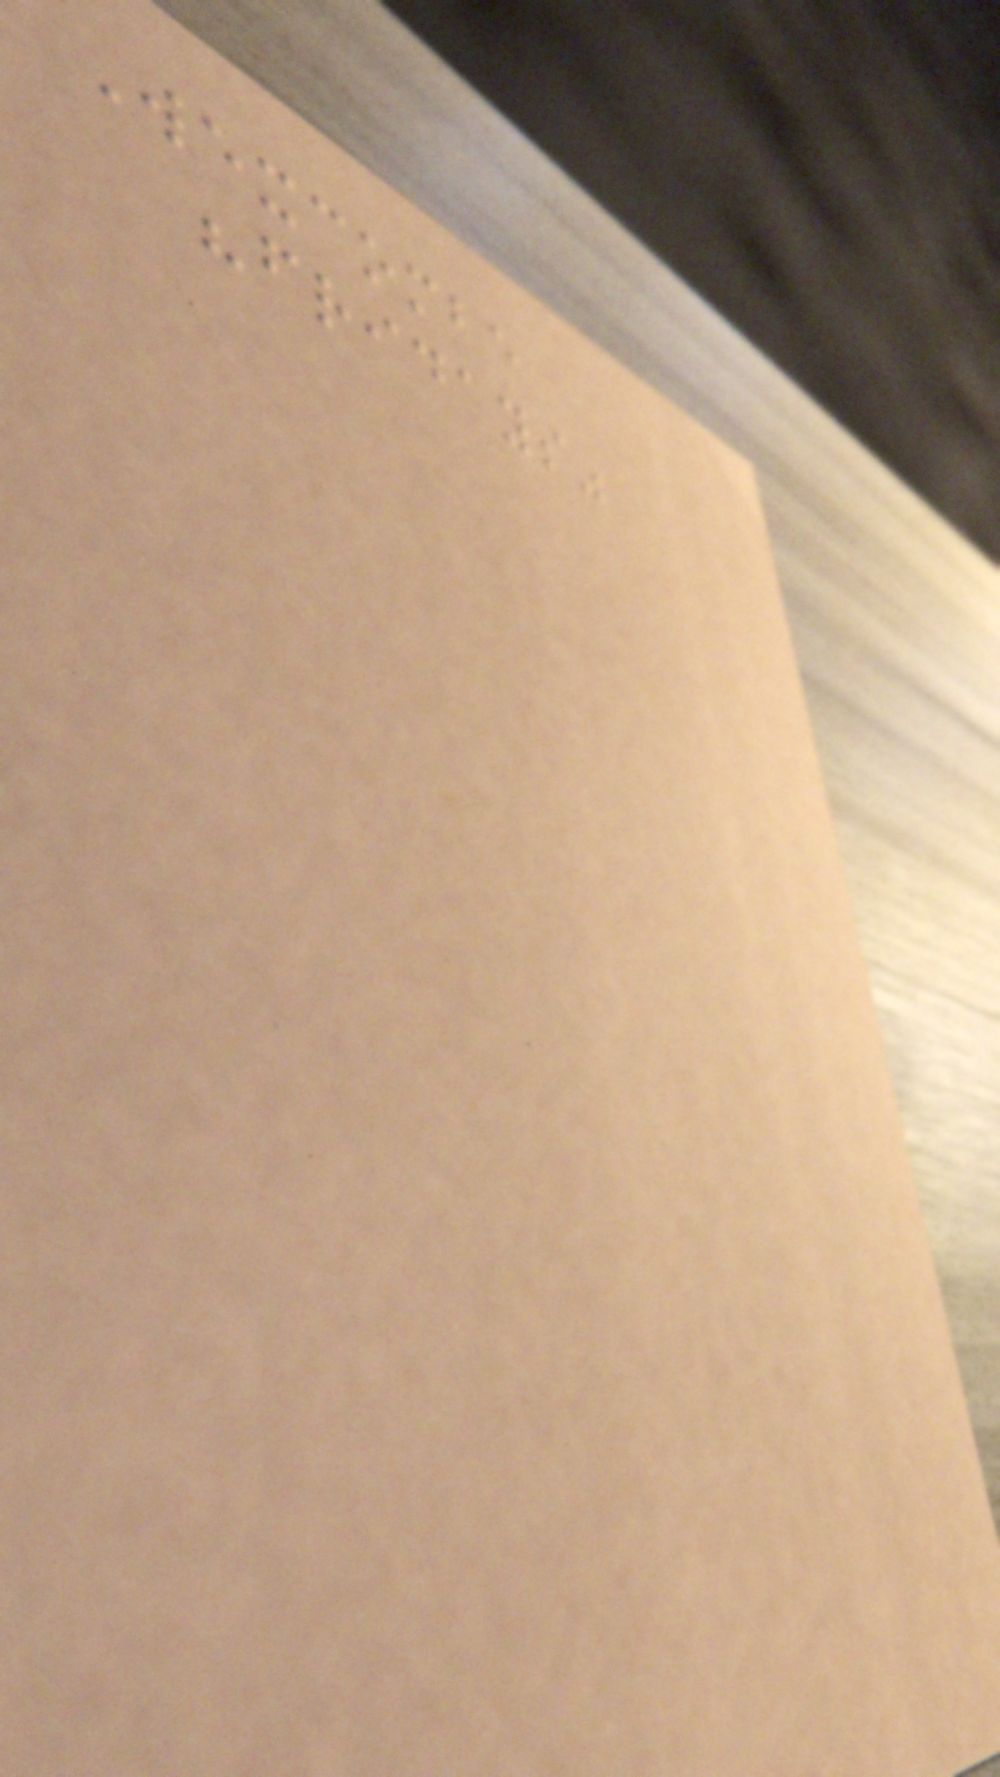Wexcombe
"fridays"
